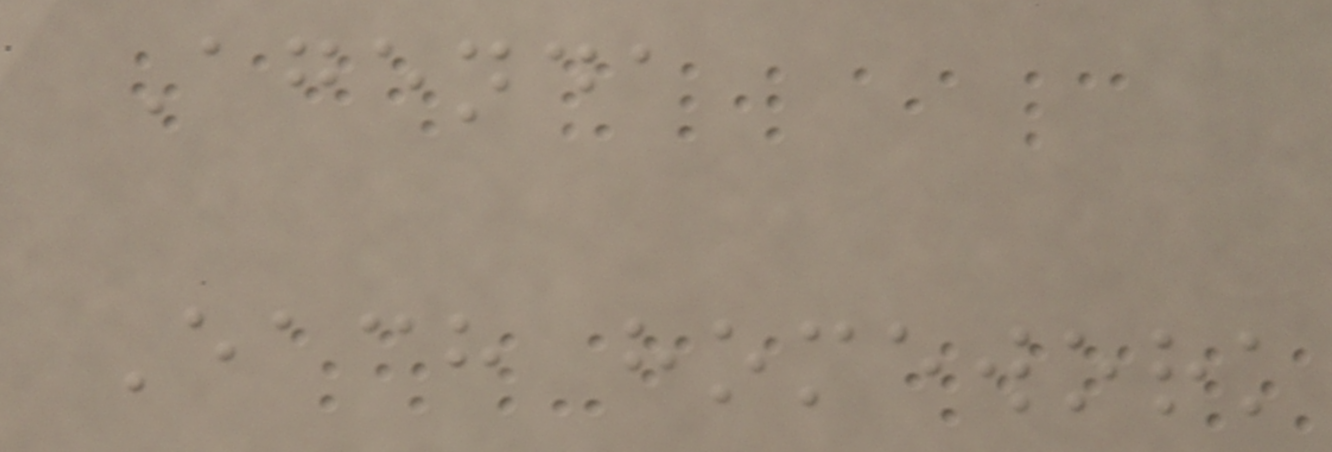Agenda
Each homework
